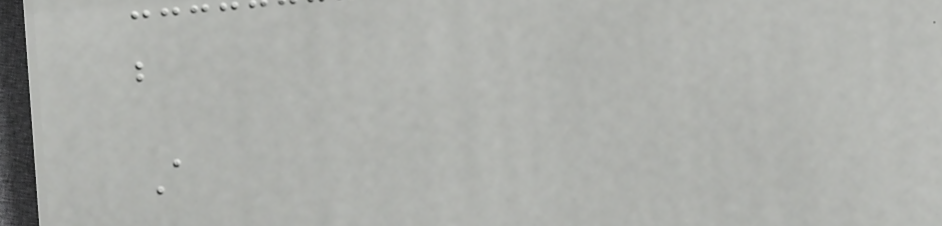b
A
